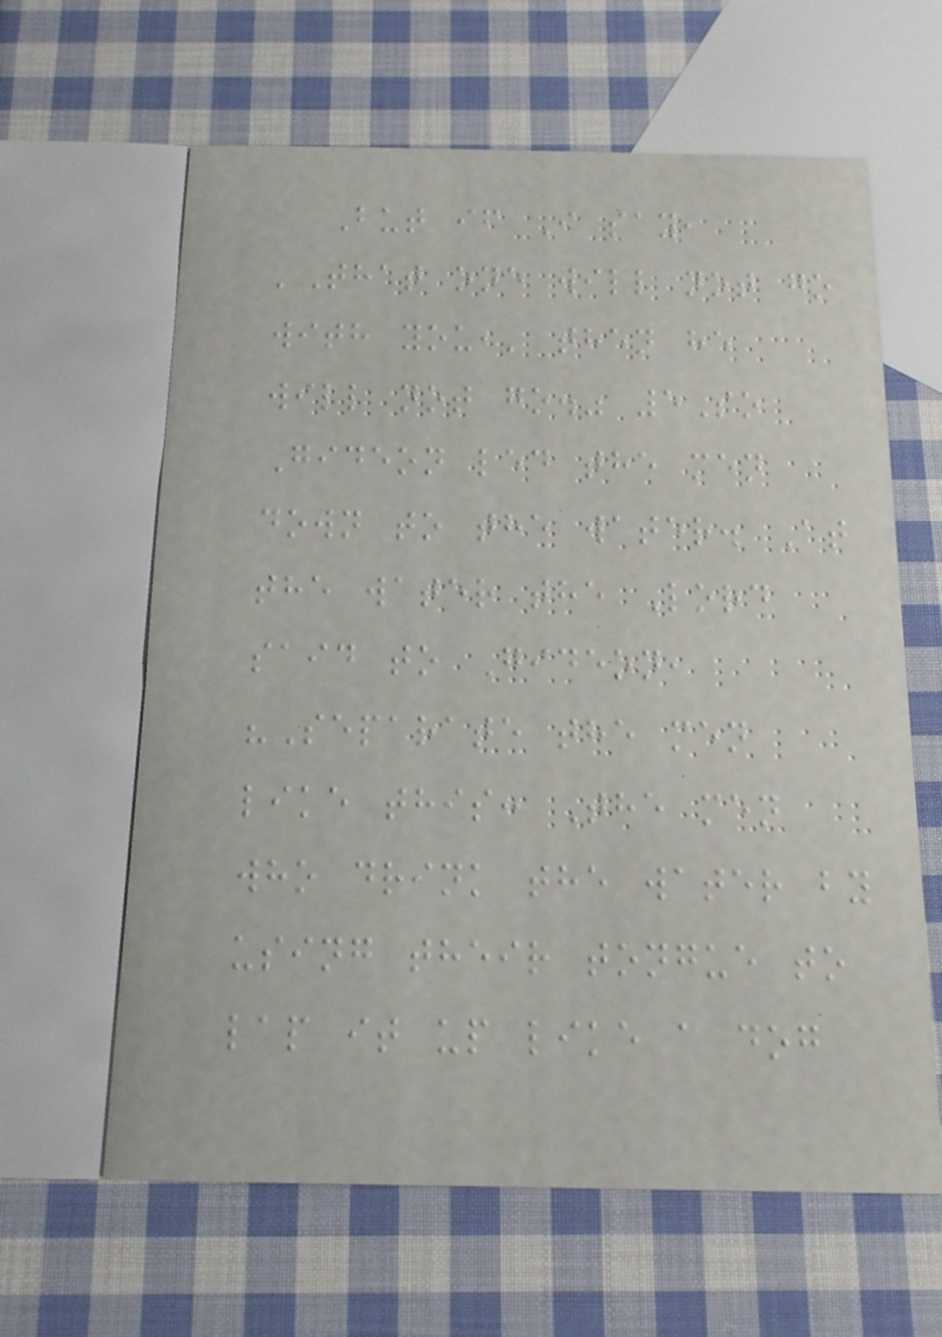But if I say,
'That one will not go
with you,' then he
will not go." 5So
Gideon led the men
down to the water. At
the water the Lord
said to Gideon,
"Separate the men
like this: The men
who drink the water by
using their tongue to
lap it up like a dog
